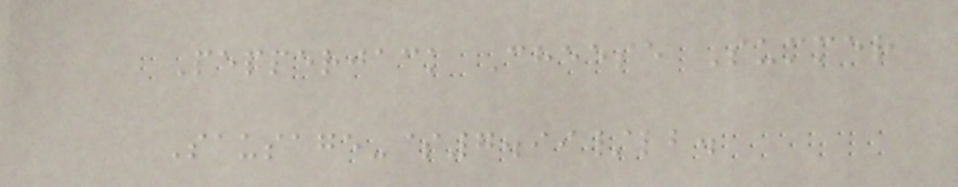Pepperjack Cheese Summer
Sausage-$7.99/lb.
